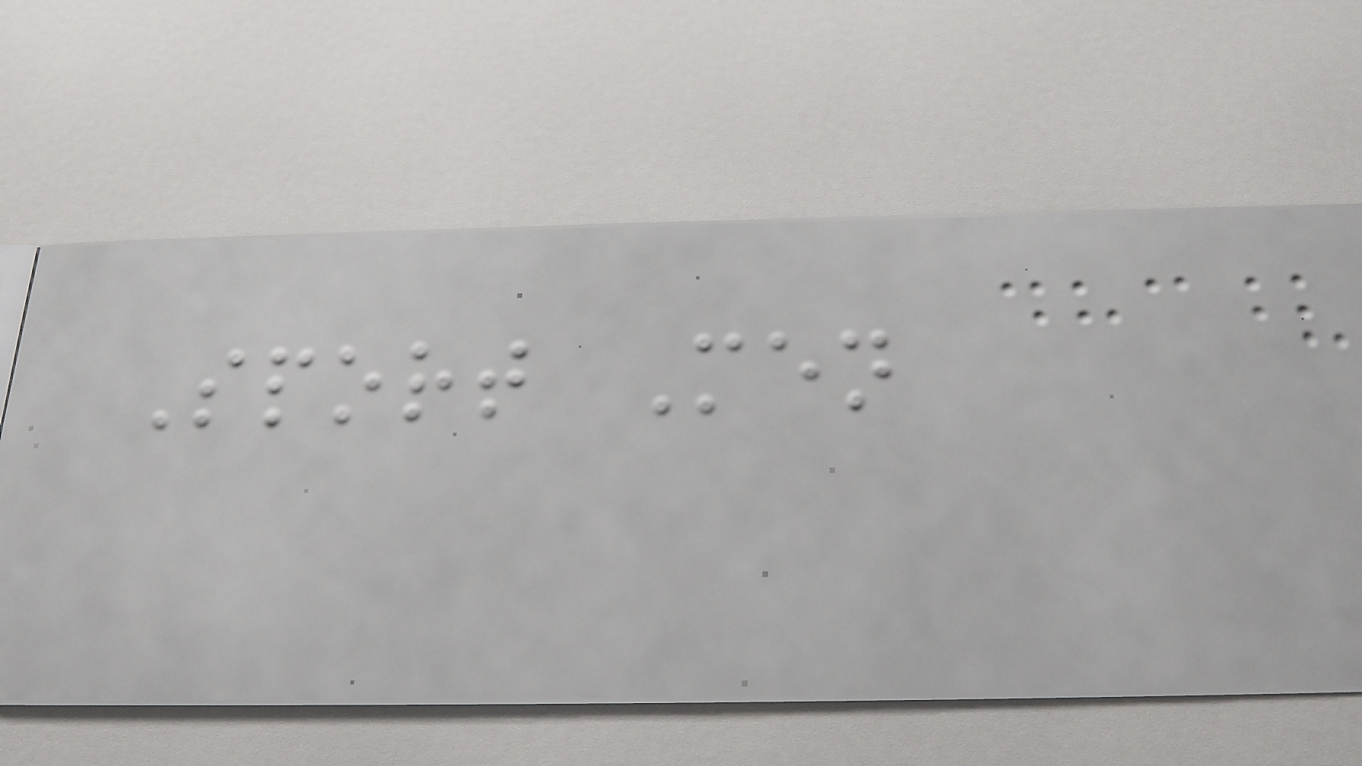Sport Men
